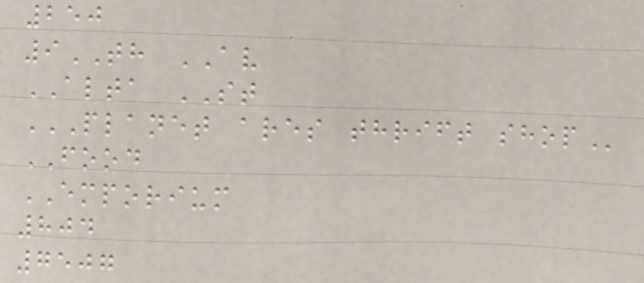250
9TH AV
ALTA ST
PLANET ARES THRIFT SHOP
FOOD
EMPORIUM
804
7507
